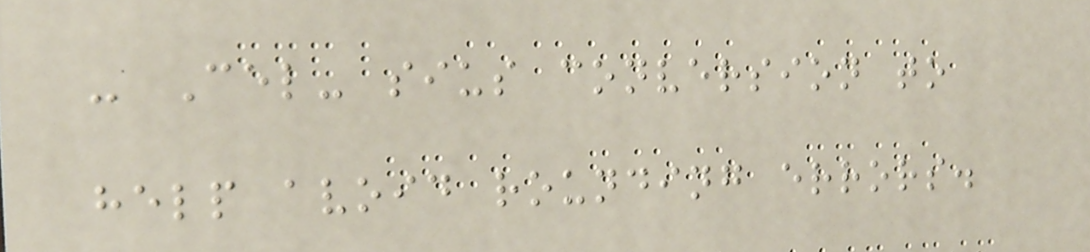- Cel- sius conversion to
help avoid rounding errors.
